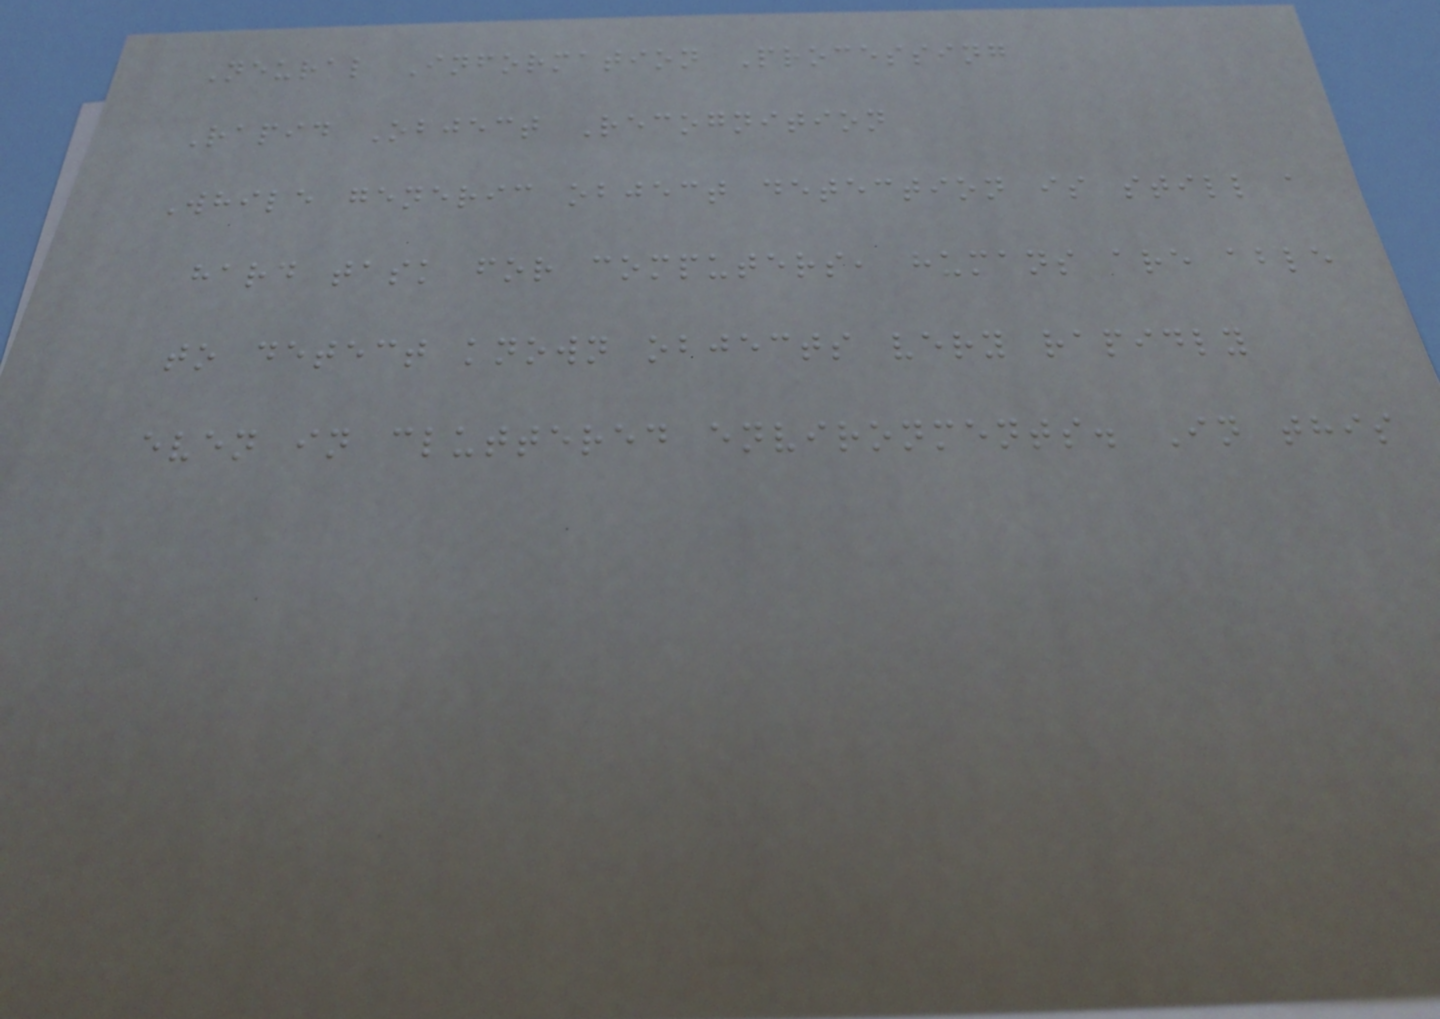Neural Information Processing
Rapid Object Recognition
While generic object detection is still a
hard task for computers, humans are able
to detect known objects very rapidly
even in cluttered environments. In this
